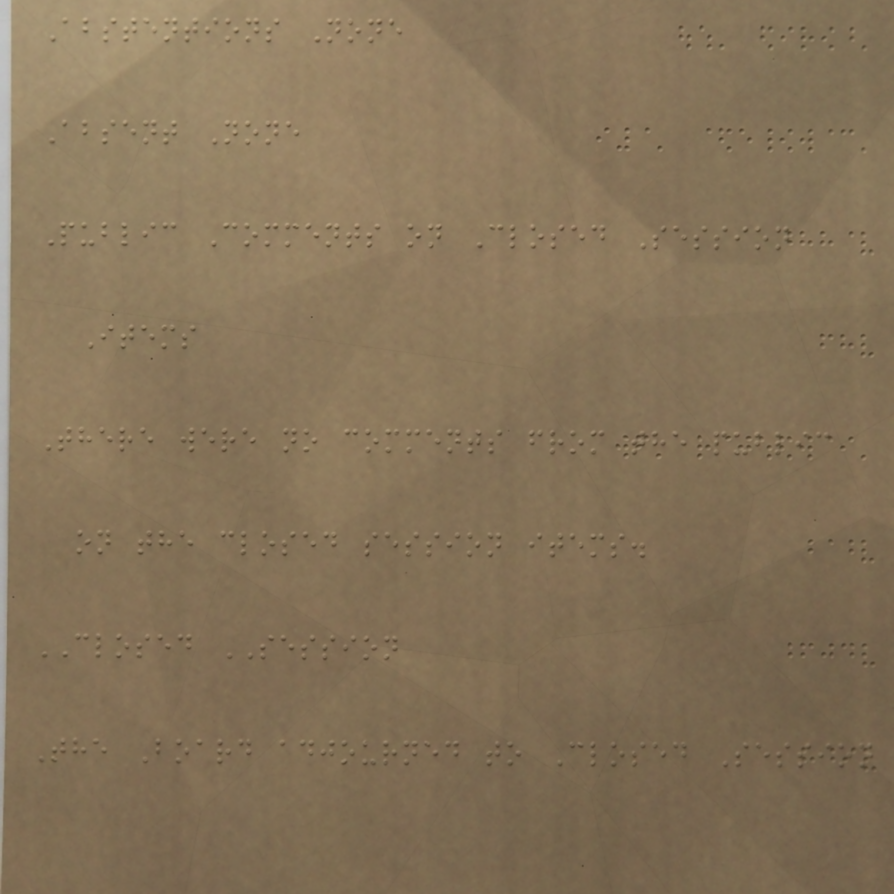Abstentions None
Absent None
Public Comments on Closed Session
Items
There were no comments from the public
on the closed session items.
CLOSED SESSION
The Board adjourned to Closed Session
